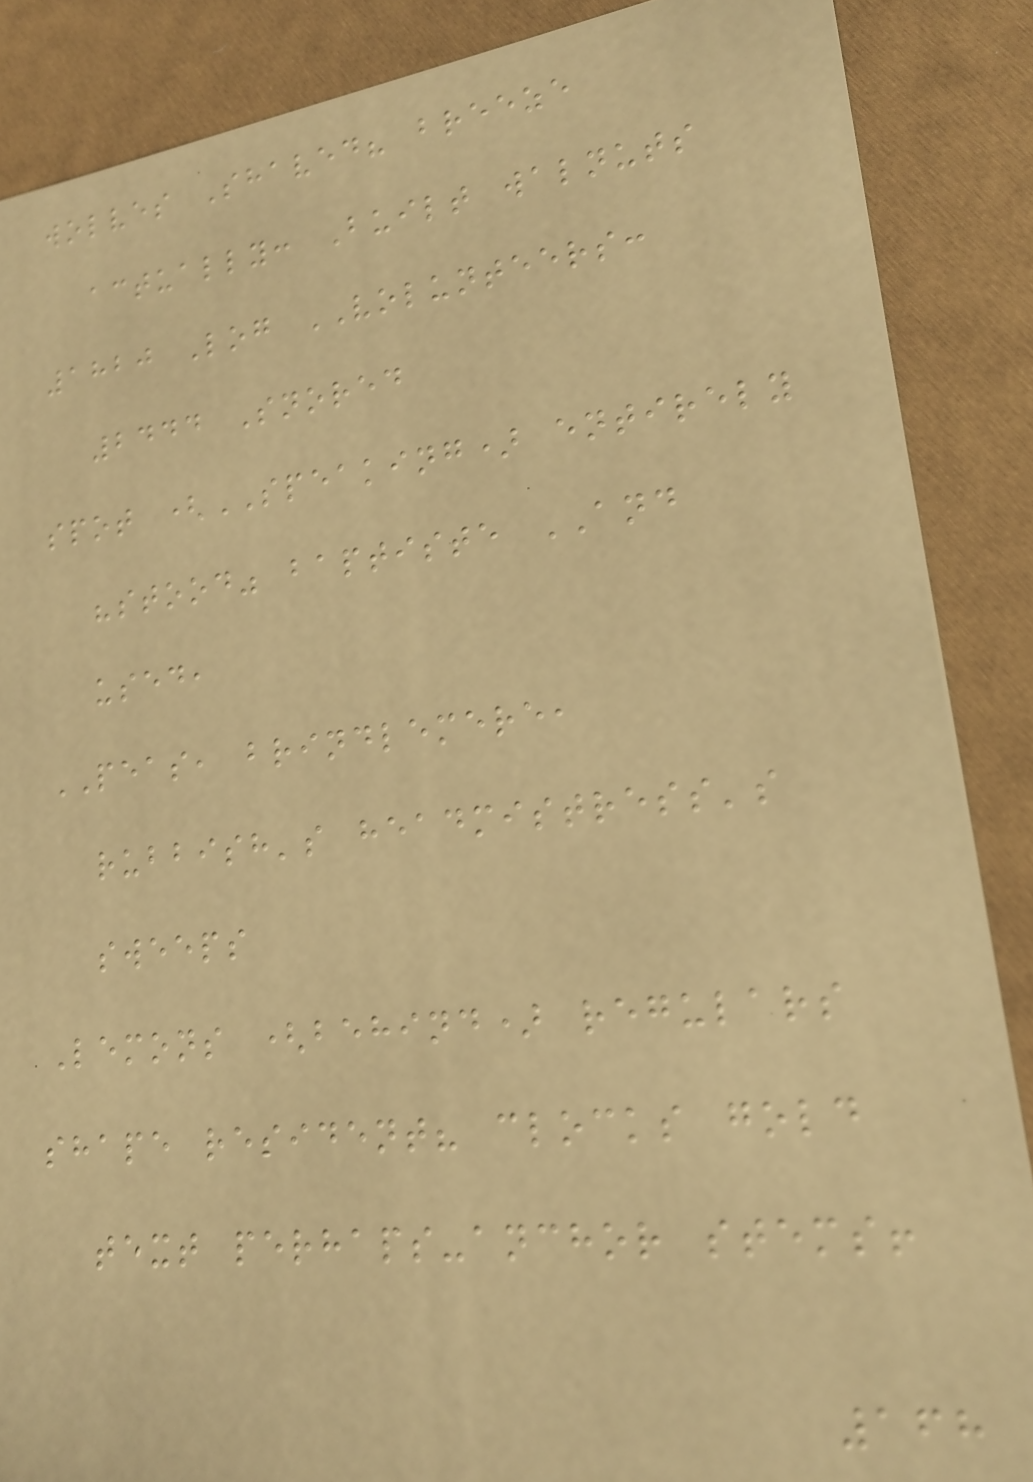wolves Shaved? breeze
actually: Built walnuts
1820 Log VOLUNTEERS:
2444 Snored
spot (SPEAKING) entirely
"stood" baptiste AND
used,
PEAS, brindlemere,
rubbish's headmistress's
sweeps
Lemons (behind) regulars
shape resident? clocks gold
text perhaps-anchor stems!
168
